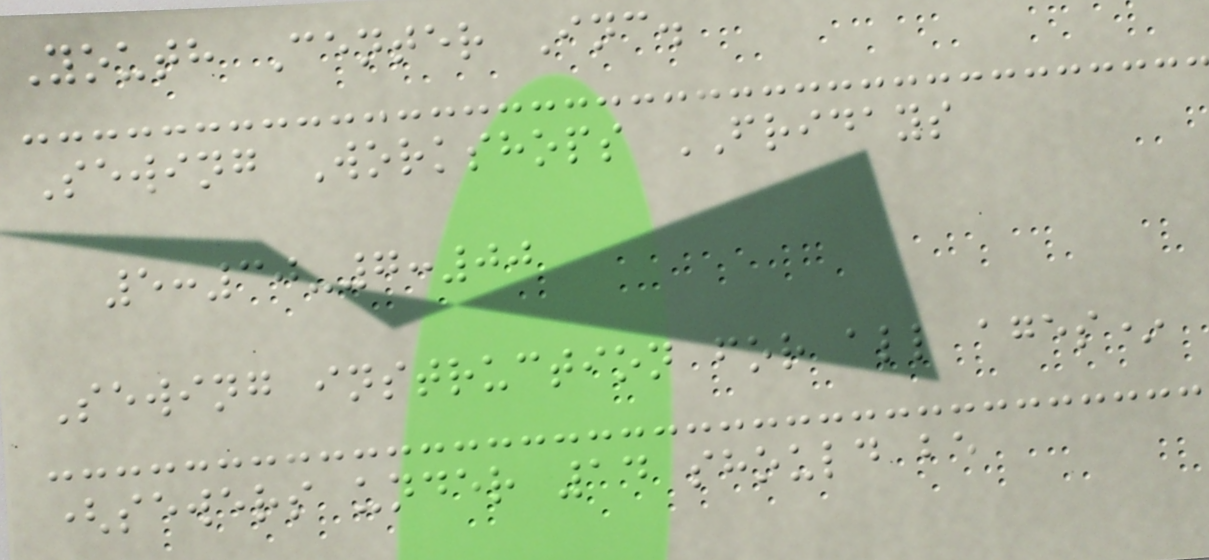Youth Center Inc.
Sewing Workshops FRIDAYS
5:30-7:00
Sewing instruction for all ages*
(sewers under 14 should be
